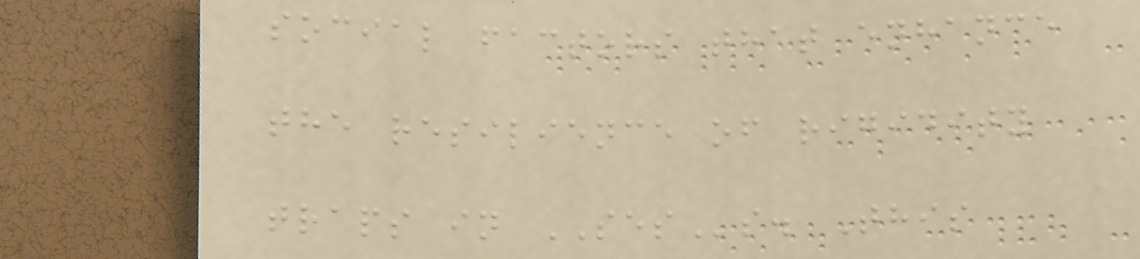social factors that enhance
the resilience of rigidity
traps in SESs. This
